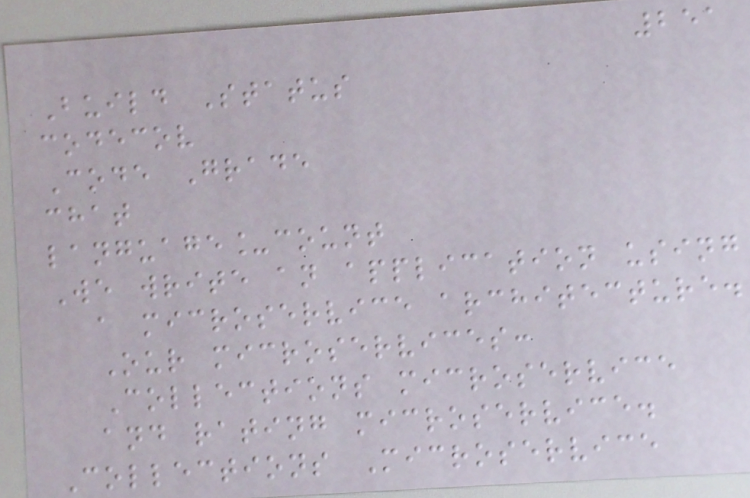251
Build Status
codecov
Code Grade
chat
language_count
We write an application using
a microservice architecture.
Our microservices:
Collections microservice
and rating microservice.
Collections Microservice
